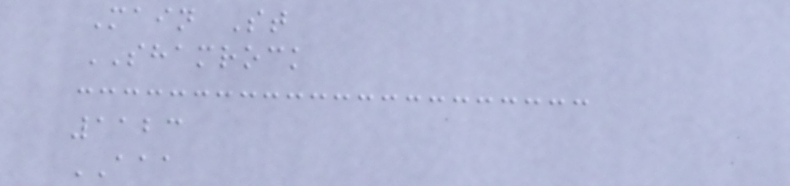Main St
SHAMROCK
1123
AAA
